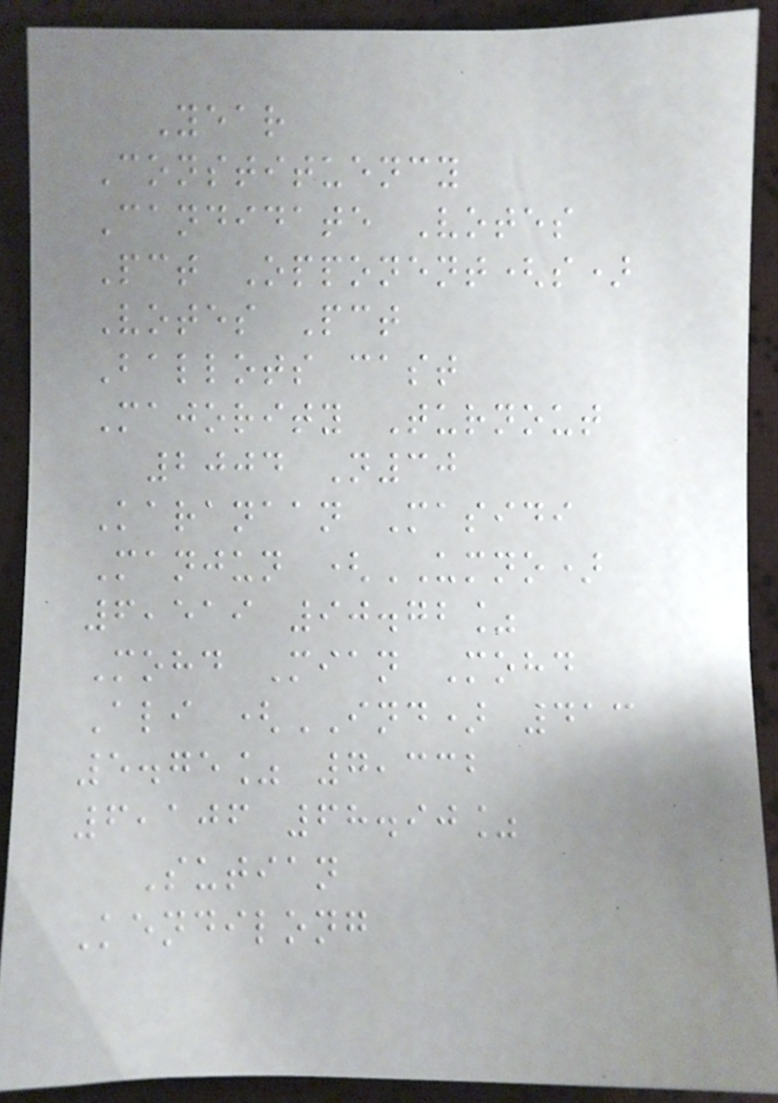Year
Constituency
Candidate Votes
Pct Opponent(s)
Votes Pct
Ballots cast
Majority Turnout
2004 N30
Karanaan Masidi
Manjun (UMNO)
6,519 90.72%
Mohd Mian Mohd
Ali (IND) 413
5.75% 7,332
6,106 68.90%
Sutian
Kendilong
